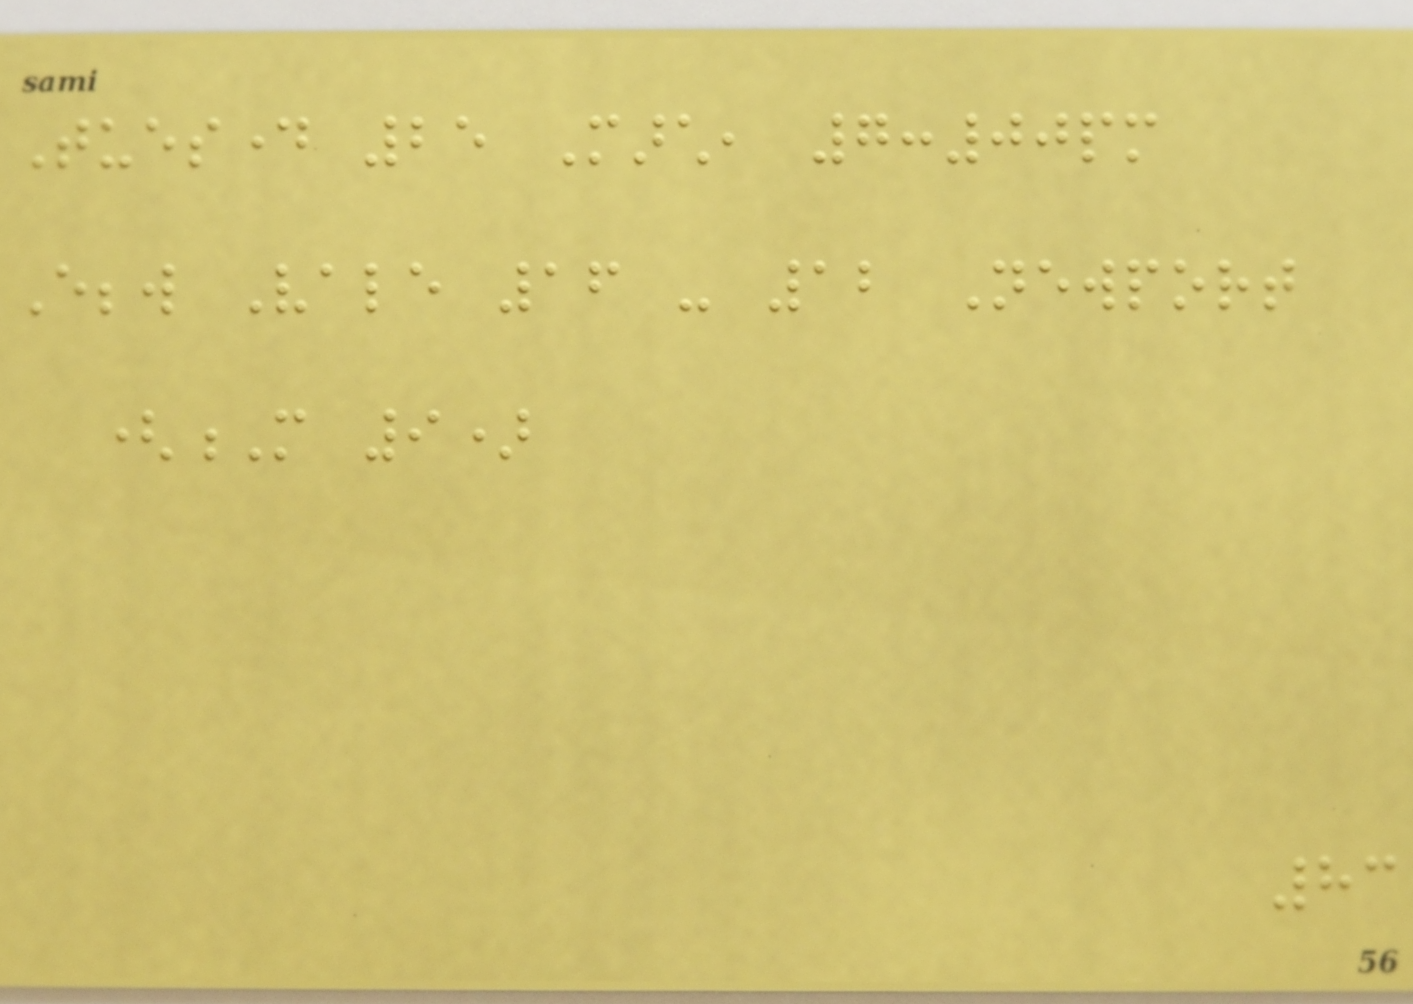Tuesday 25 March, 7:00pm
Ebbw Vale 16 - 12 Newport
(M 9)
83
